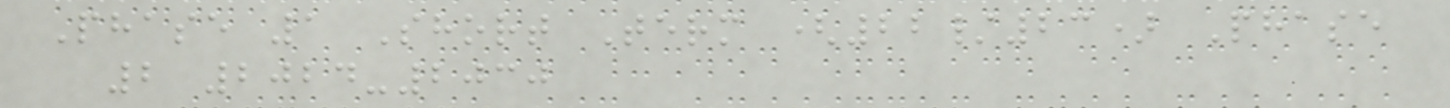Phase 1 Short Term (22/23) Phase
2 2024-2030
